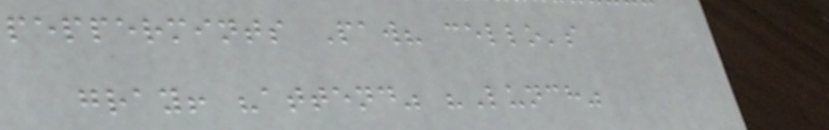peppermints Paw? cello's
gray! "attend" "Lunch"
